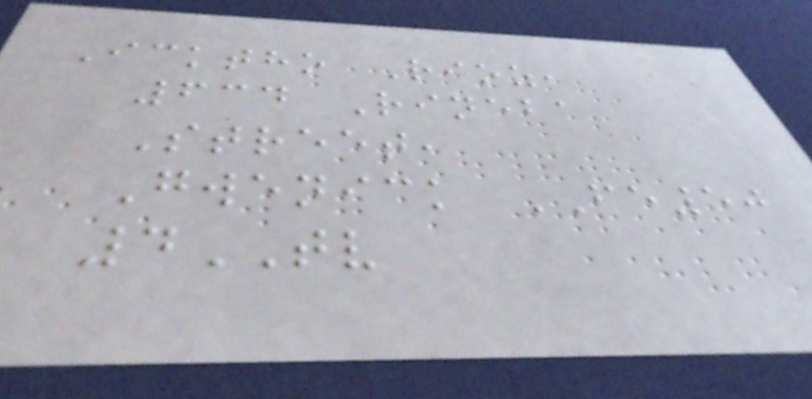Icktho Rioz,
634 Rineba
Street,
Gwenick FE50
4TV
